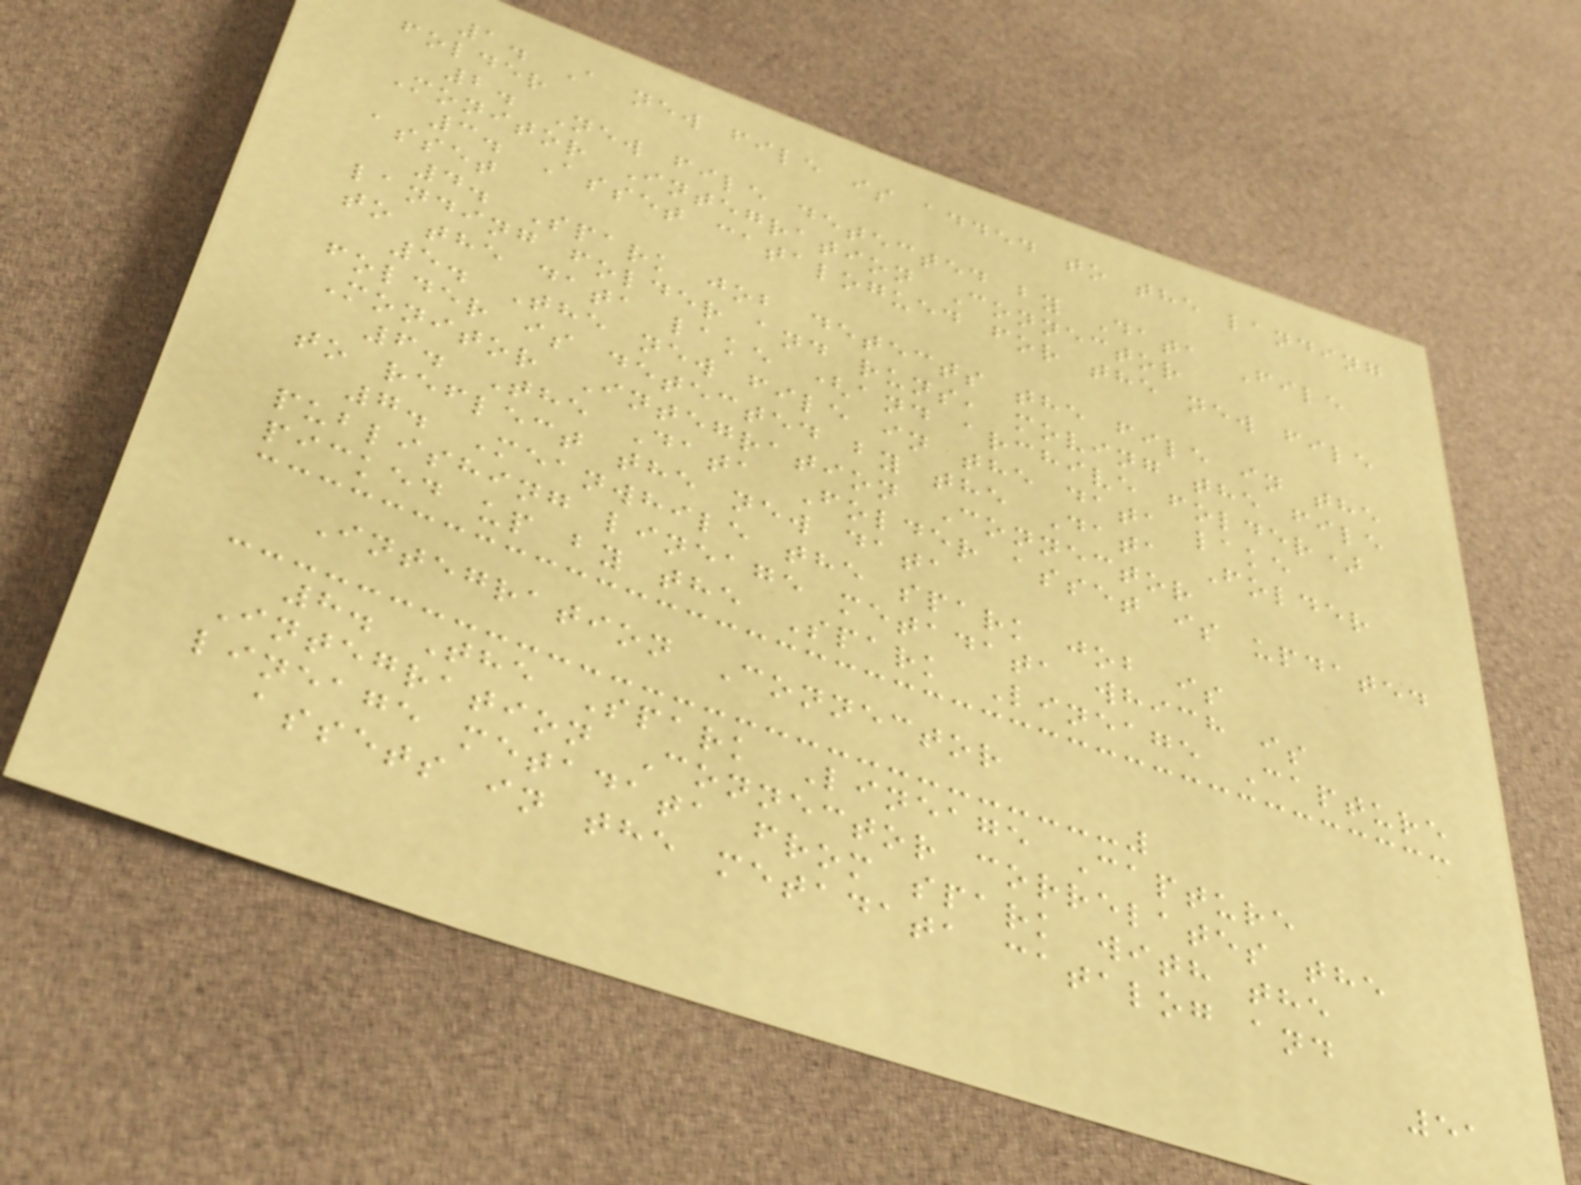1. A new file is added to the landing
folder
2. New file detected by Data File
Monitor Integration Connector
3. Asset catalogued for the new file
asset
4. Spark job detects the file in the
landing folder and runs, moving the file
to the data lake (and archive folder)
5. The new file in the data lake
folder is detected by the Data Folder
Monitor Integration Connector
6. The Data Folder asset is updated
to reflect the new data
7. Meanwhile the spark job is
publishing lineage metadata which is
picked up by the Spark Lineage Capture
Integration Connector
8. The Spark Lineage Capture
Integration Connector correlates the
lineage metadata from spark with the
assets in the metadata catalog and
51
